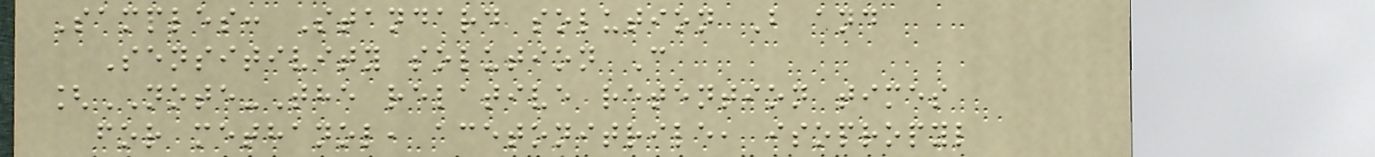Samples: Standard solution B and
Sensitivity solution C
[NOTE-The relative retention times
for methanol, acetonitrile, isopropyl
